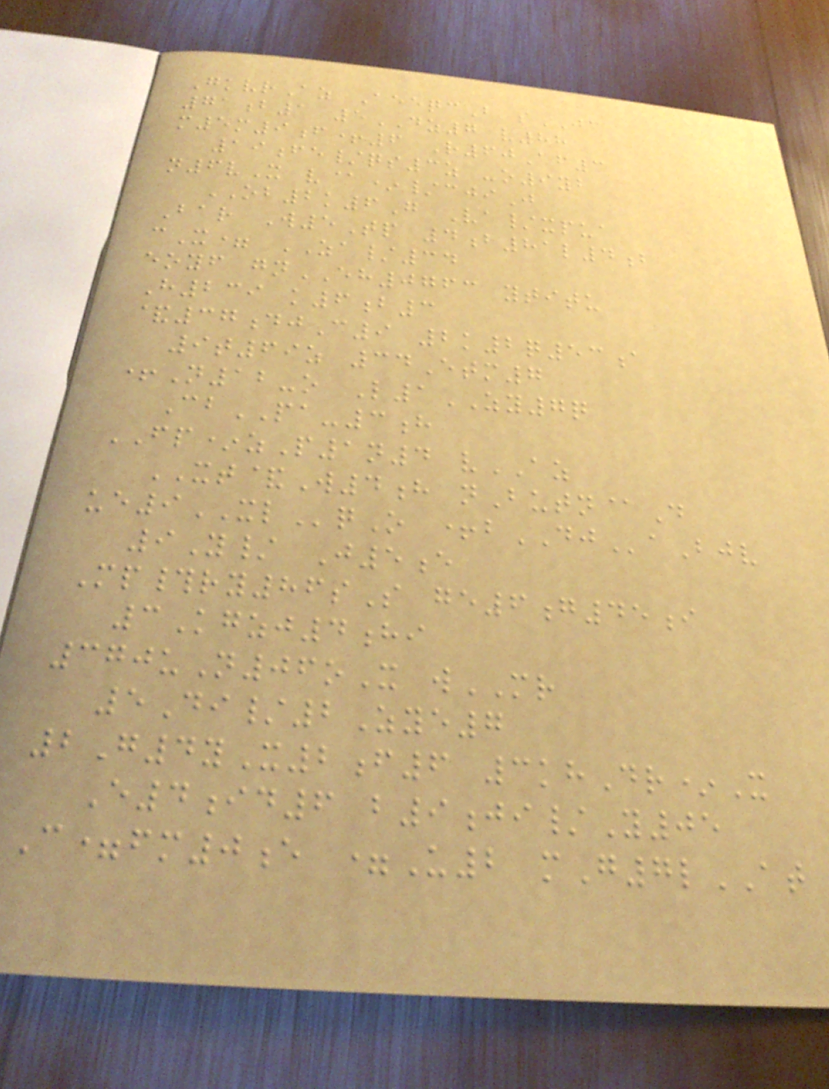GkvrAz AeeqcB sJC
71b1 5DZ7 v88
m5m9f+6 R60Af3
19fe/qs3z -o9yb
n6vX v@*/cjiJ
OB2k6G Va/xpua
Bar W5Tp 4b81l4b
cX= ZA/34
eoyf gnEH0763 ytitu
H239 k6b3
&37djC9 2k2q53a
9t69z 34Etm7
+N12-o L1ZY7q
CbPA-3h
FP*zP1n4 vAZ
XT&W4h nButn@D
ue9XLqO +bDJaBjv
9Y/ J5e
Mp#ry86sS ge6g45i
3Kgzj4hi
370uN06oX wMR
5Di/2Zye7
2G4yX2f6 3khDr*X
E4id6 b9ji/Y05
C=fm0e =U2 mG7lAT
